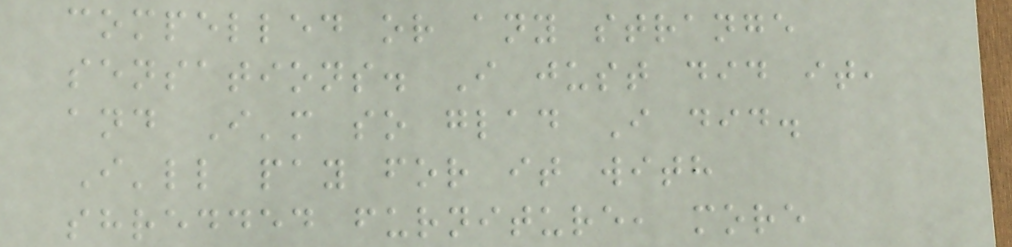compelled or any strange
sensations. I just did it,
and I'm so glad I did.
I'll pay for it with
shredded furniture, more
